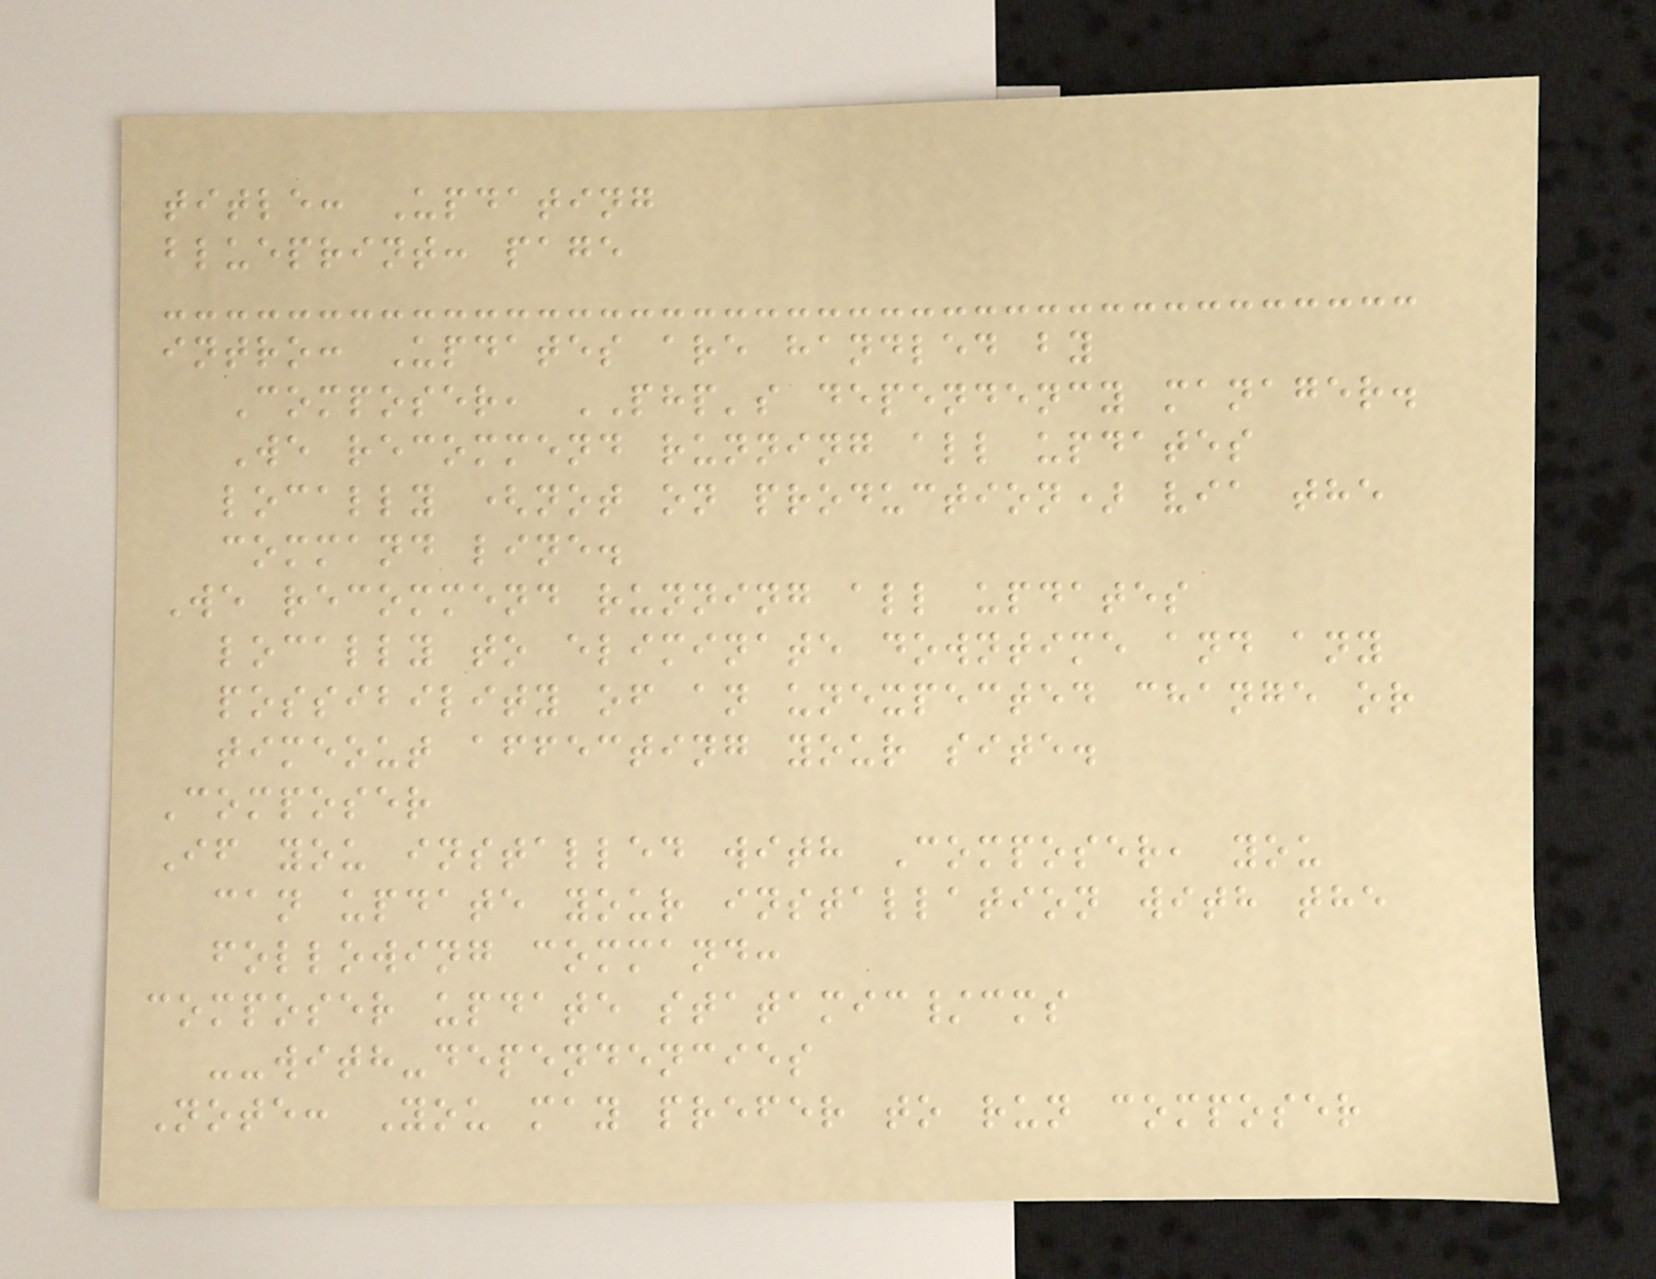title: Updating
blueprint: page
intro: Updates are handled by
Composer, PHP's dependency manager.
We recommend running all updates
locally (not on production) via the
command line.
We recommend running all updates
locally to eliminate downtime and any
possibility of an unexpected change or
timeout affecting your site.
Composer
If you installed with Composer, you
can update your installation with the
following command:
composer update statamic/cms
--with-dependencies
Note: You may prefer to run composer
